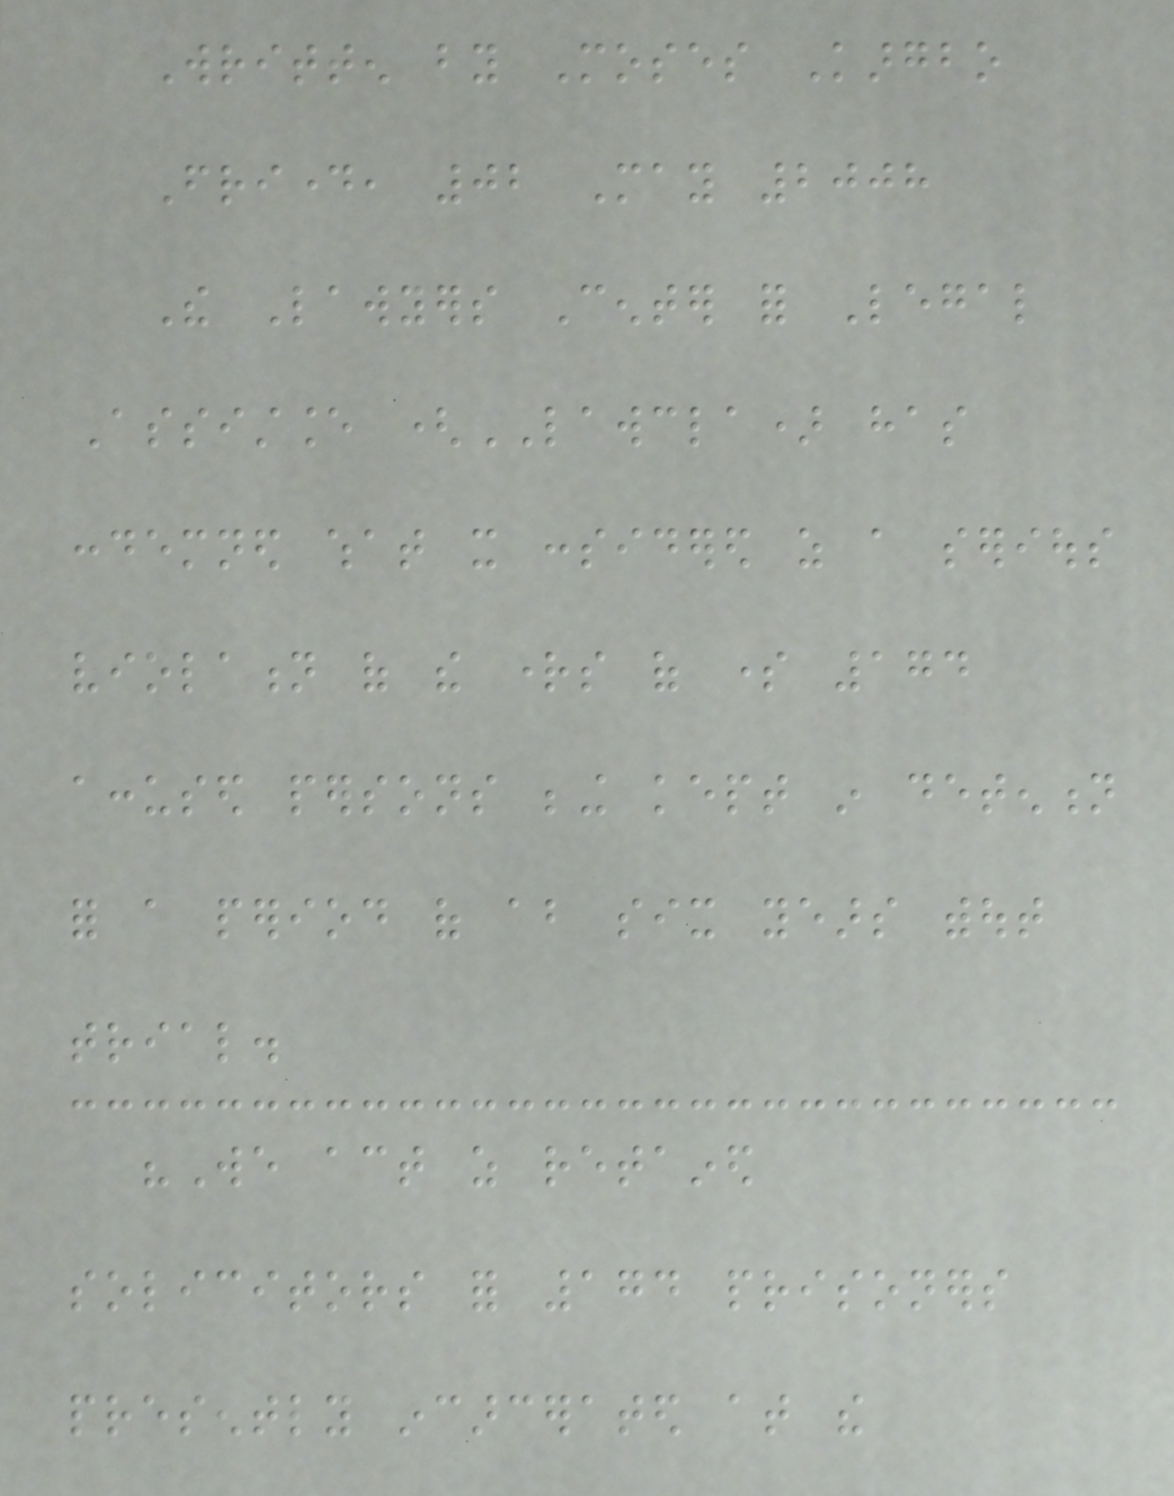Written by Moses Kargbo
Friday, 02 May 2008
The Lawyers Center for Legal
Assistance (LAWCLA) has
condemned what it considered as a serious
violation of the rights of some 174
accused persons being kept in detention
for a period of about six years without
trial.
"We act as retained
solicitors for 174 prisoners
presently incarcerated at the
